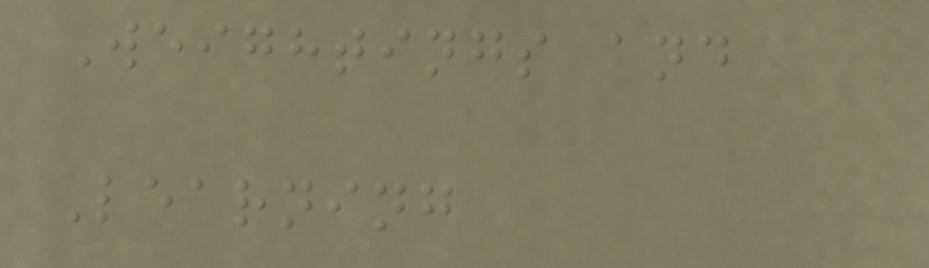Weightings and
Learning
